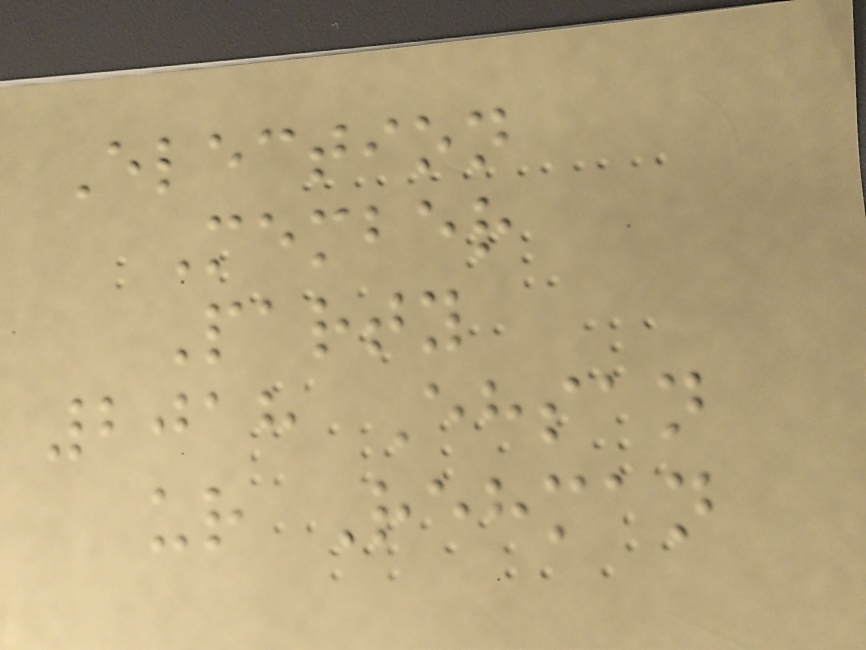Election
Member
Party
2018 Ehsan
ur Rehman
